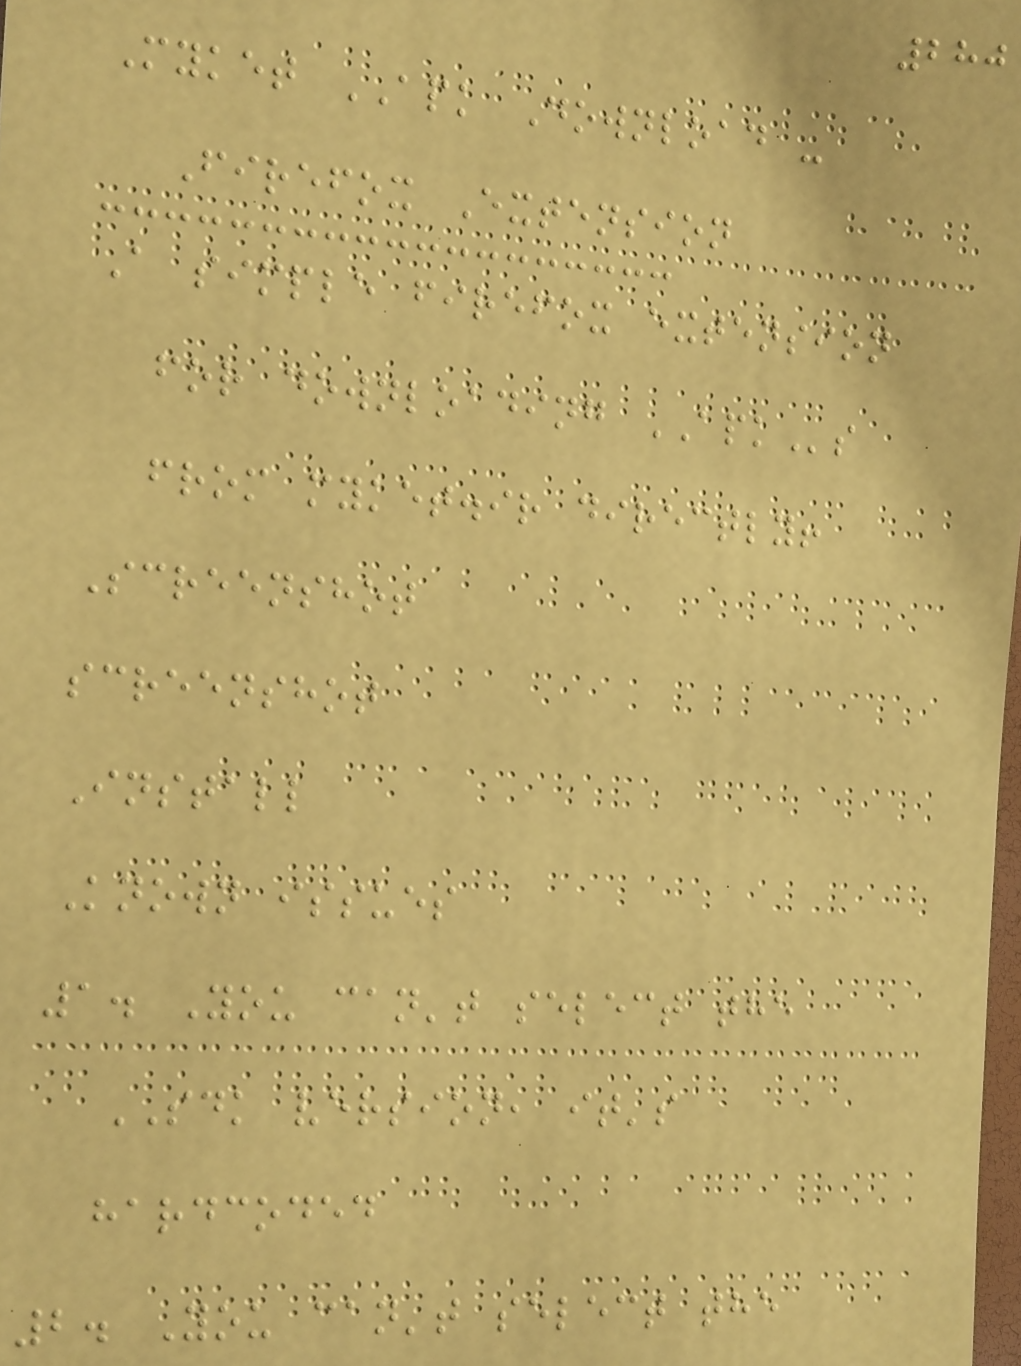280
Myket APK Download -
Firefox Extension
A simple firefox extension
for downloading APKs
from myket.ir directly!
Screenshot
screenshot
Install
Known issues
1. You can't select the
SDK version, it's
hardcoded
2. You can't select the
